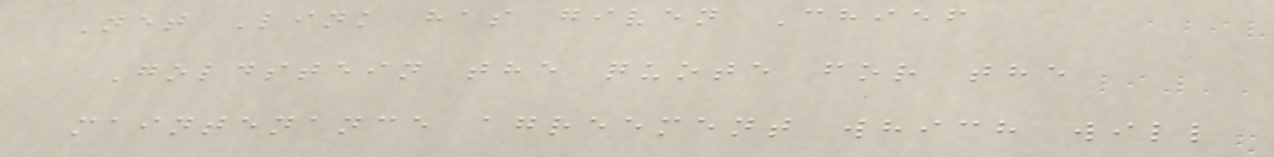Net Link has given Chief
Goldstein the quote for the
maintenance agreement which will
